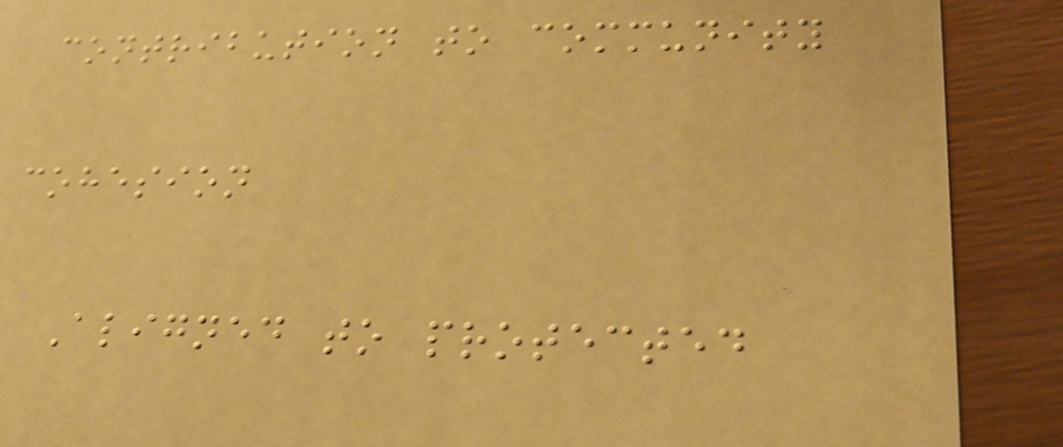contribution to community
cohesion
Aligned to protected
